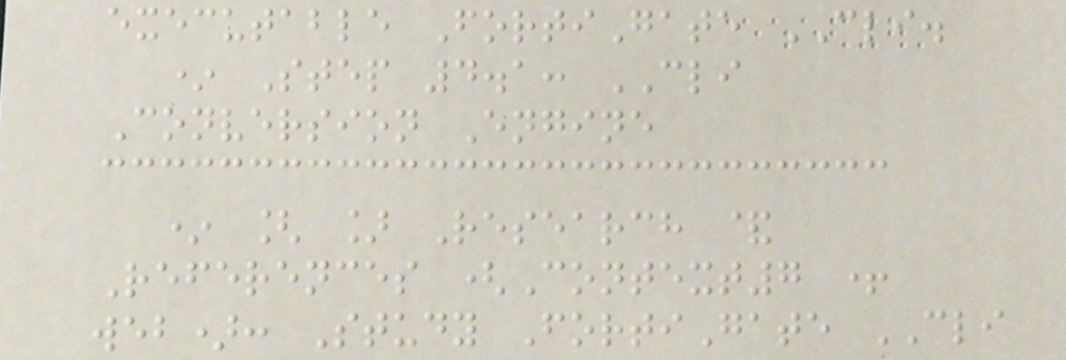executable FortiGate CLI.
* Step 4.1: CLI
Conversion Engine
* [ ] Research &
References (Context7 +
web): Study FortiGate CLI
